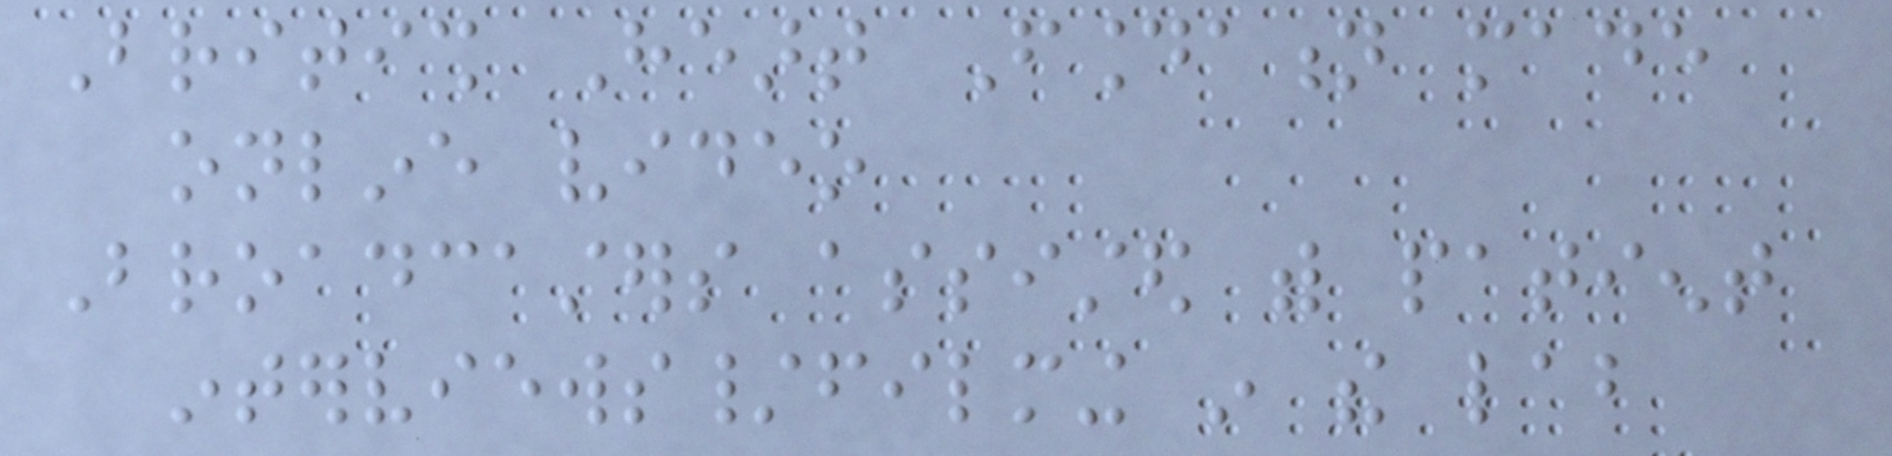British Heart Foundation made
online video
Broadcasters assisted with patient
interviews/filming in the lab
